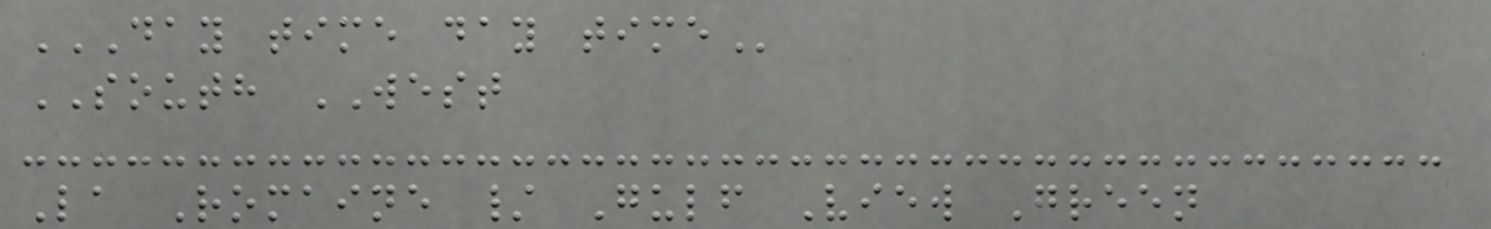DAY TIME DAY TIME
SOUTH WEST
La Romaine / Gulf View Green
